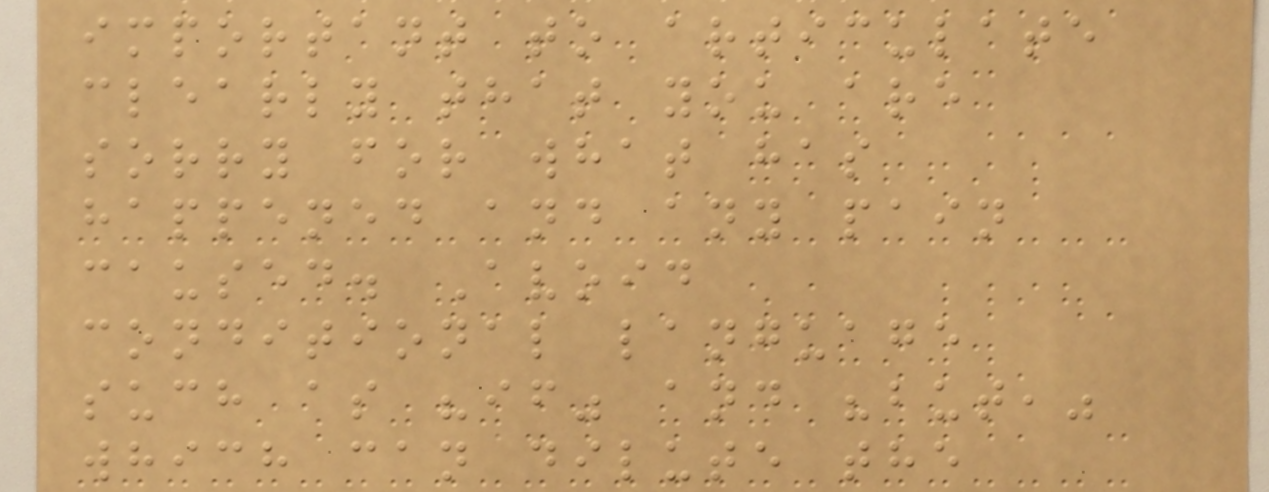important to articulate
clearly that you are
sorry for what has
happened and any pain
caused. Avoid
conditional language
such as "if" and "but,"
which can dilute the
